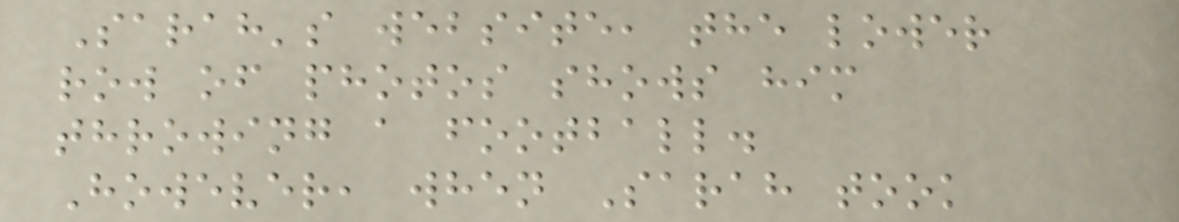Sarah's website, the lower
row of photos shows him
throwing a football.
However, when Sarah took
